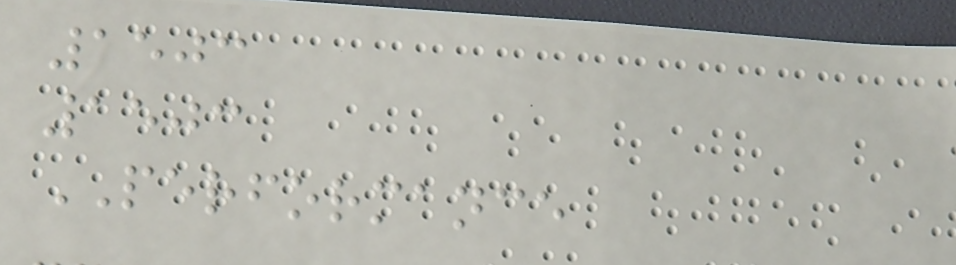1503
1503
PERFORMANCE
